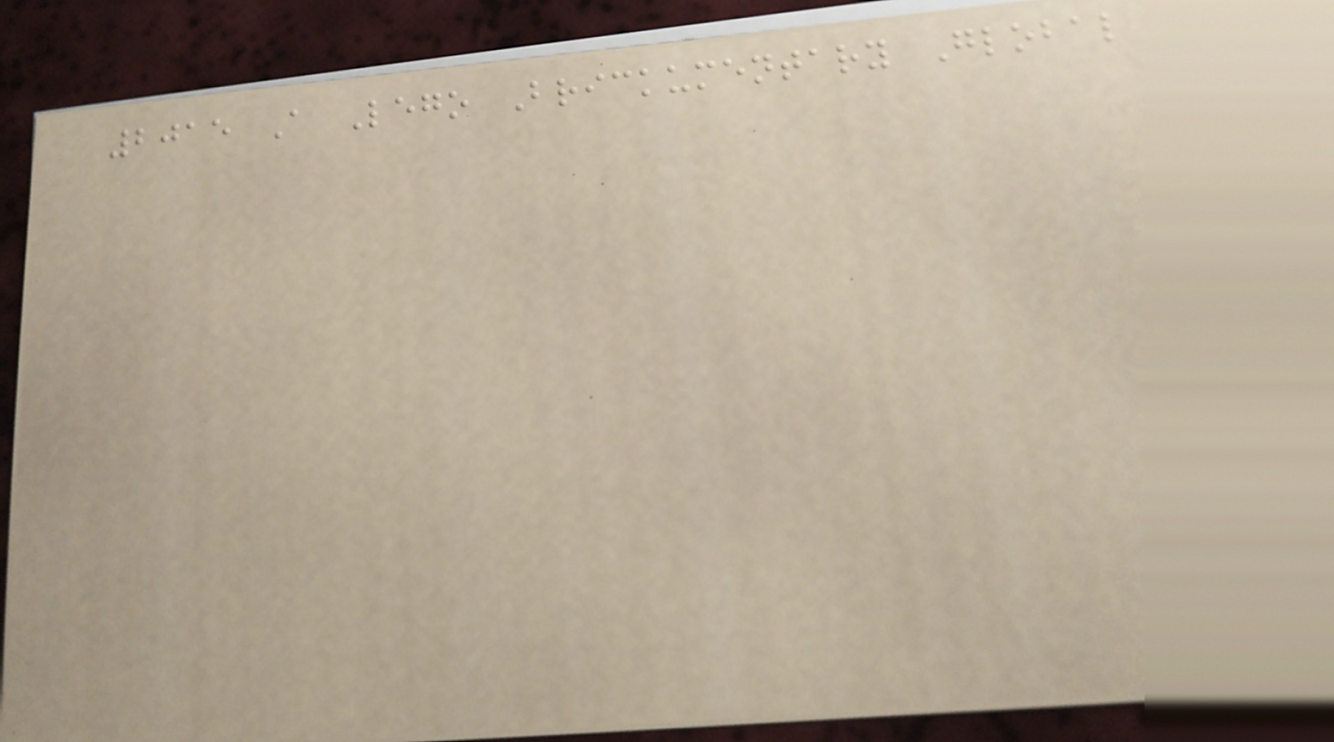2015 A Lego Brickumentary Global
